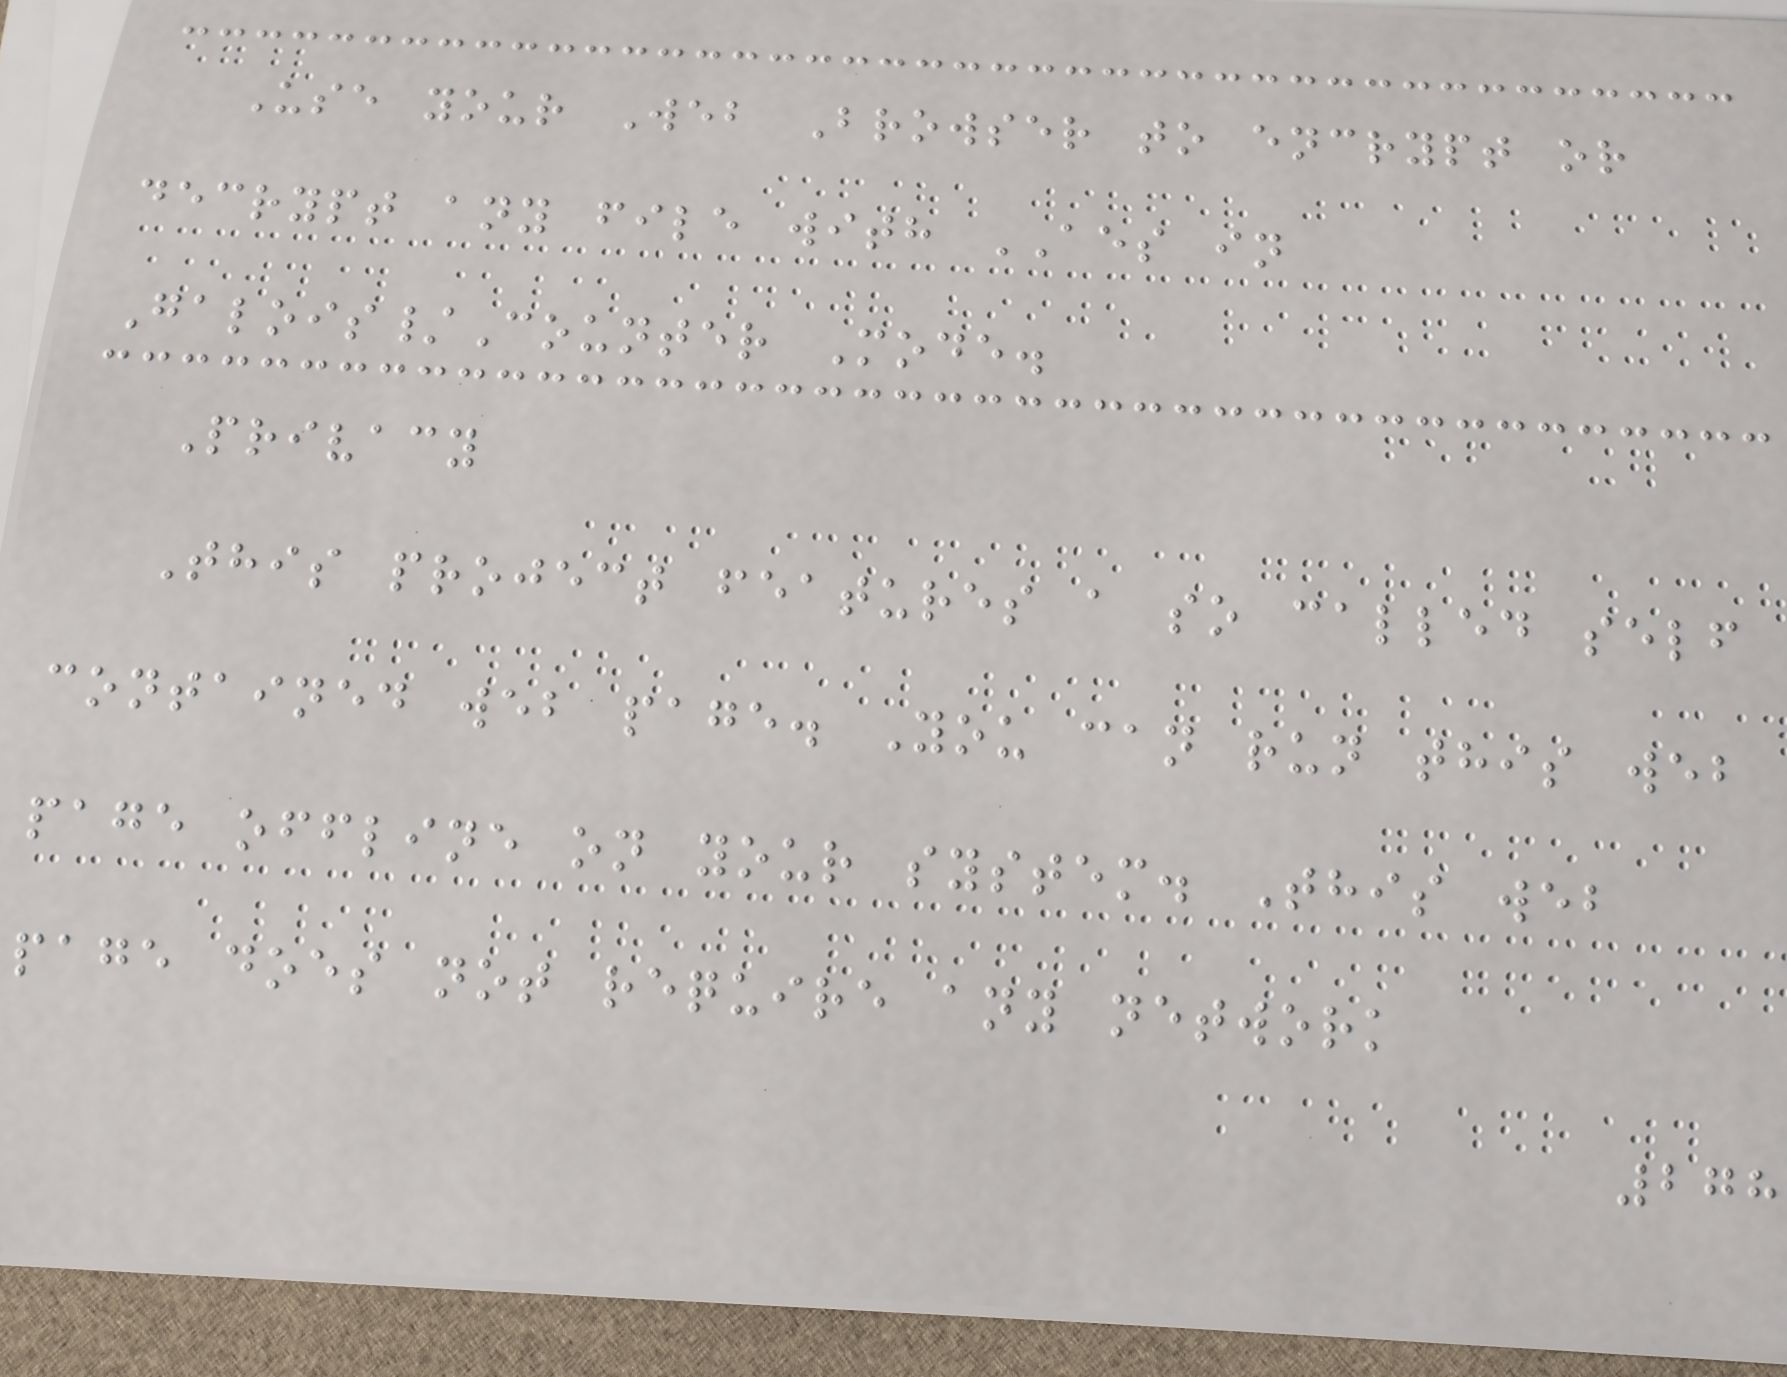Use your Web Browser to encrypt or
decrypt any file with AES in
Galois/Counter Mode.
Privacy
This project features a so called self
contained web page. You can run this web
page offline on your system. This web
page does not require any network
278
